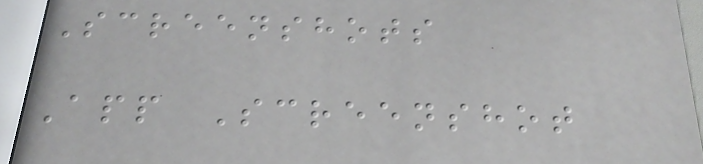Screenshots
App Screenshot
